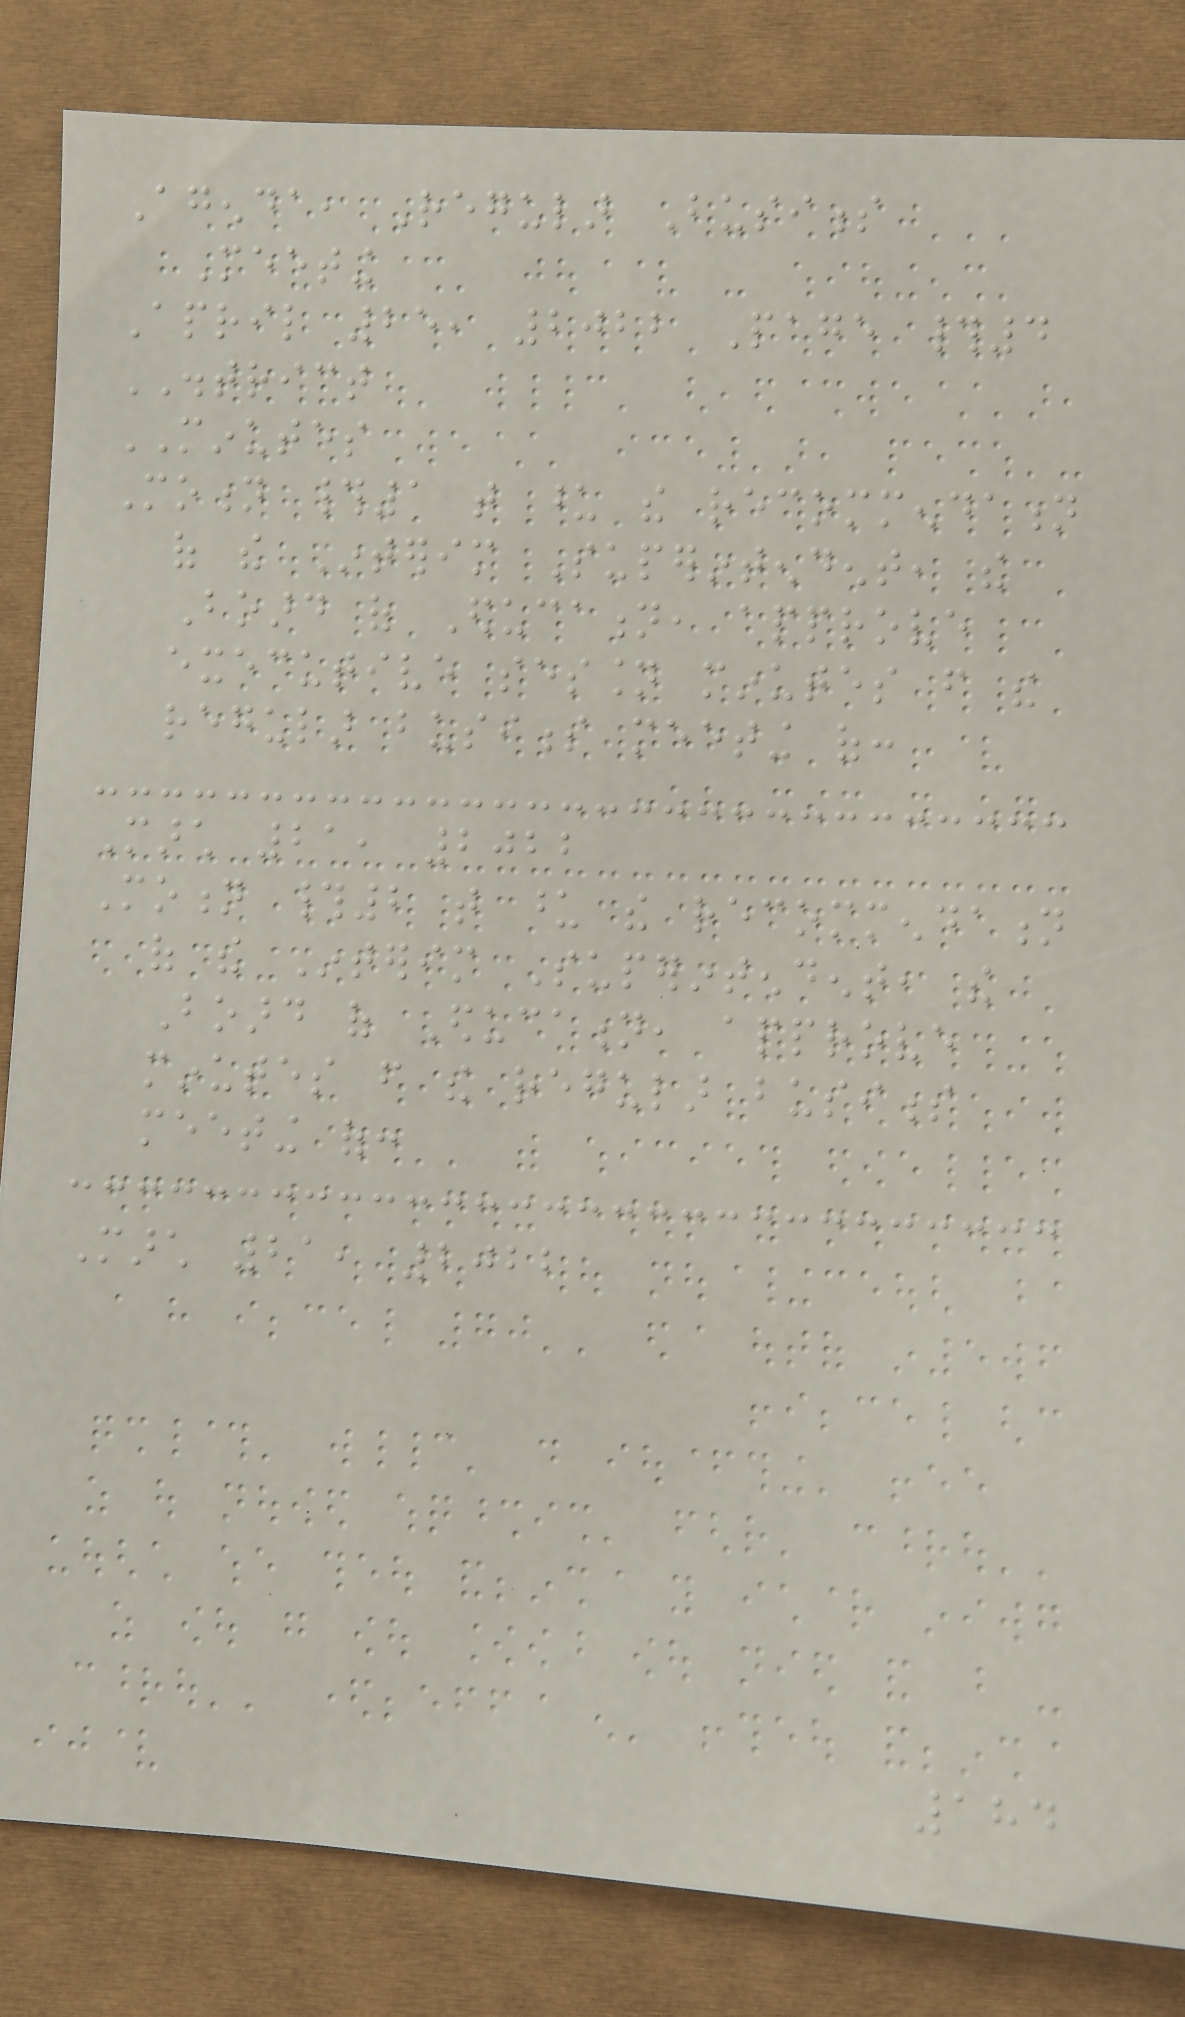Agenda, Regular Business
Meeting
April 25, 2022 Page #4
DISTRICT
MINUTES
Motion #1 that upon the recommendation
of the Interim Superintendent, the
Board of Education, approve
executive session minutes from the
regular business meeting of:
March 21, 2022
Motion #2 that upon the recommendation
of the Interim Superintendent, the
Board of Education, approve
minutes from the regular business
meeting of:
March 21, 2022
184
